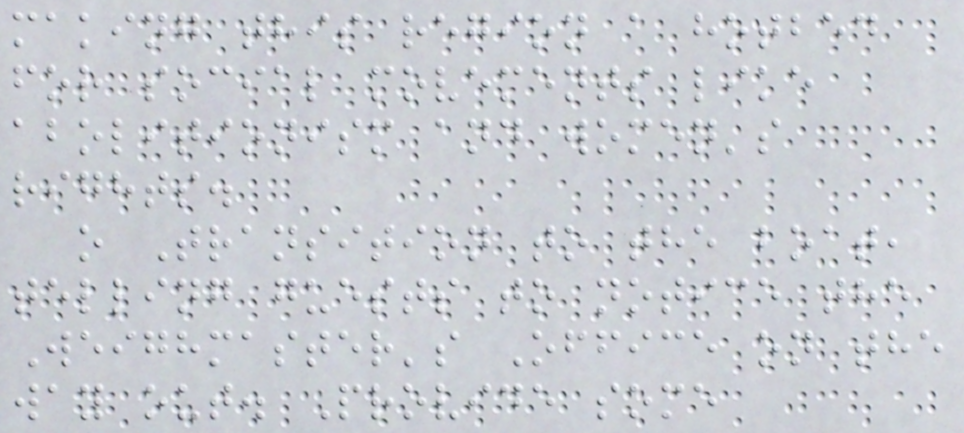making this region a hotbed
for social movements like
abolitionism and women's
rights.
o Transition to the boat,
telling guests to notice the
Weighmaster's Office on the
way out. Provide some
